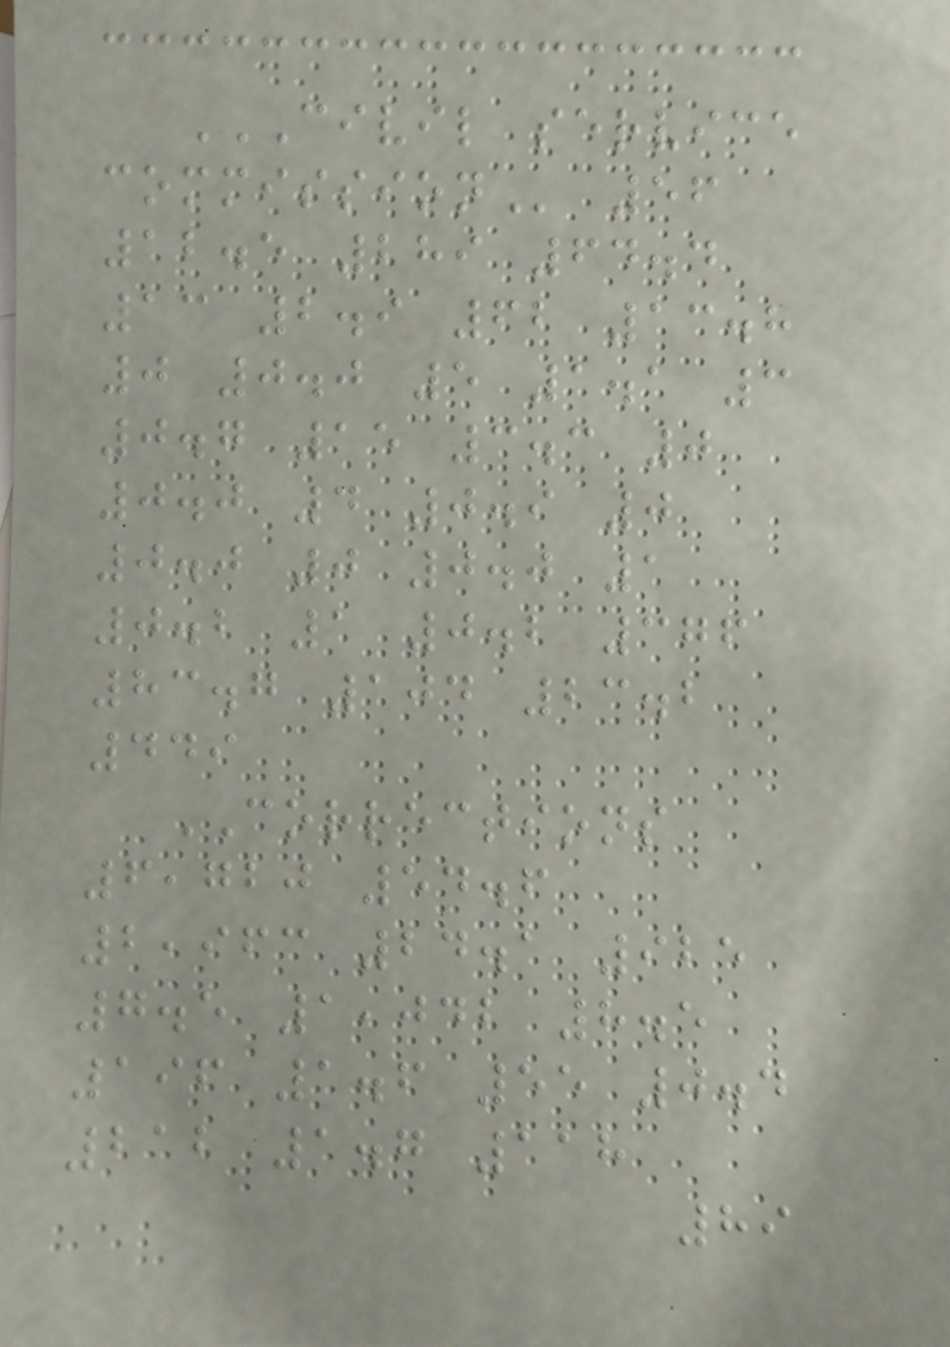CIVIL SERVICE
COMMISSION 56
12.5 289 64.4
13 2.9 62 13.8
0 0.0 5 1.1 3
0.7 15 3.3 0
0.0 4 0.9 0
0.0 0 0.0 1
0.2 1 0.2 376
83.7 104 23.2
449
CORRECTIONS
6,720 54.6
2,963 24.1 925
7.5 1,042 8.5
196 1.6 55 0.4
212 1.7 118
89
